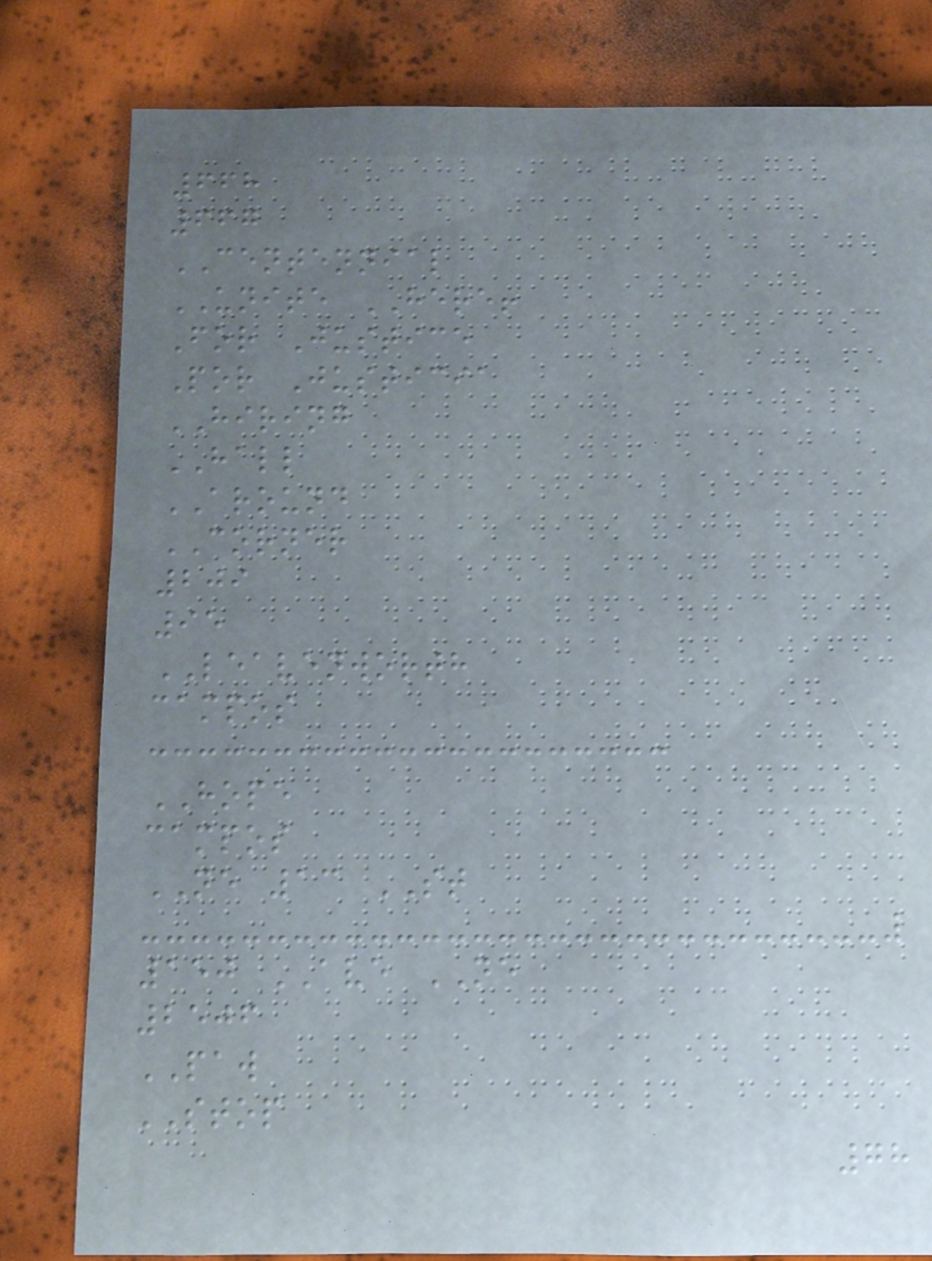668
667
CENTENNIAL
UNITE HERE!
For Justice
Por Justicia
HIRING
HALL
AROUND
CORNER
209
95
LEAVENWORTH
campos
HOPE
campos
NE 13 ST
150 AVE NE
2506
PAW
STOP
78
